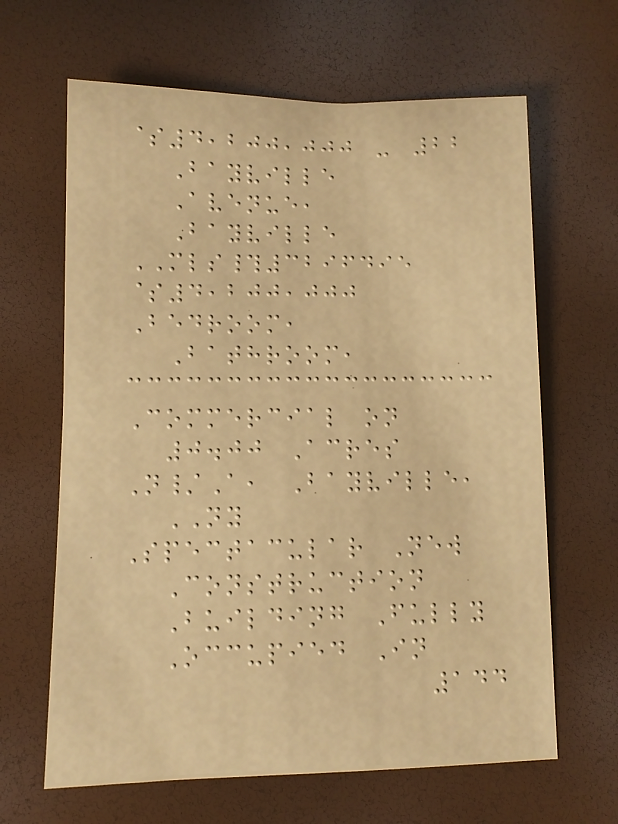$4,200,000 - 22
Bayville
Avenue,
Bayville
MLS#3296495
$4,200,000
Bedroom,
Bathroom,
Commercial on
0.00 Acres
N/A, Bayville,
NY
Spectacular New
Construction
Building Fully
Occupied In
144
